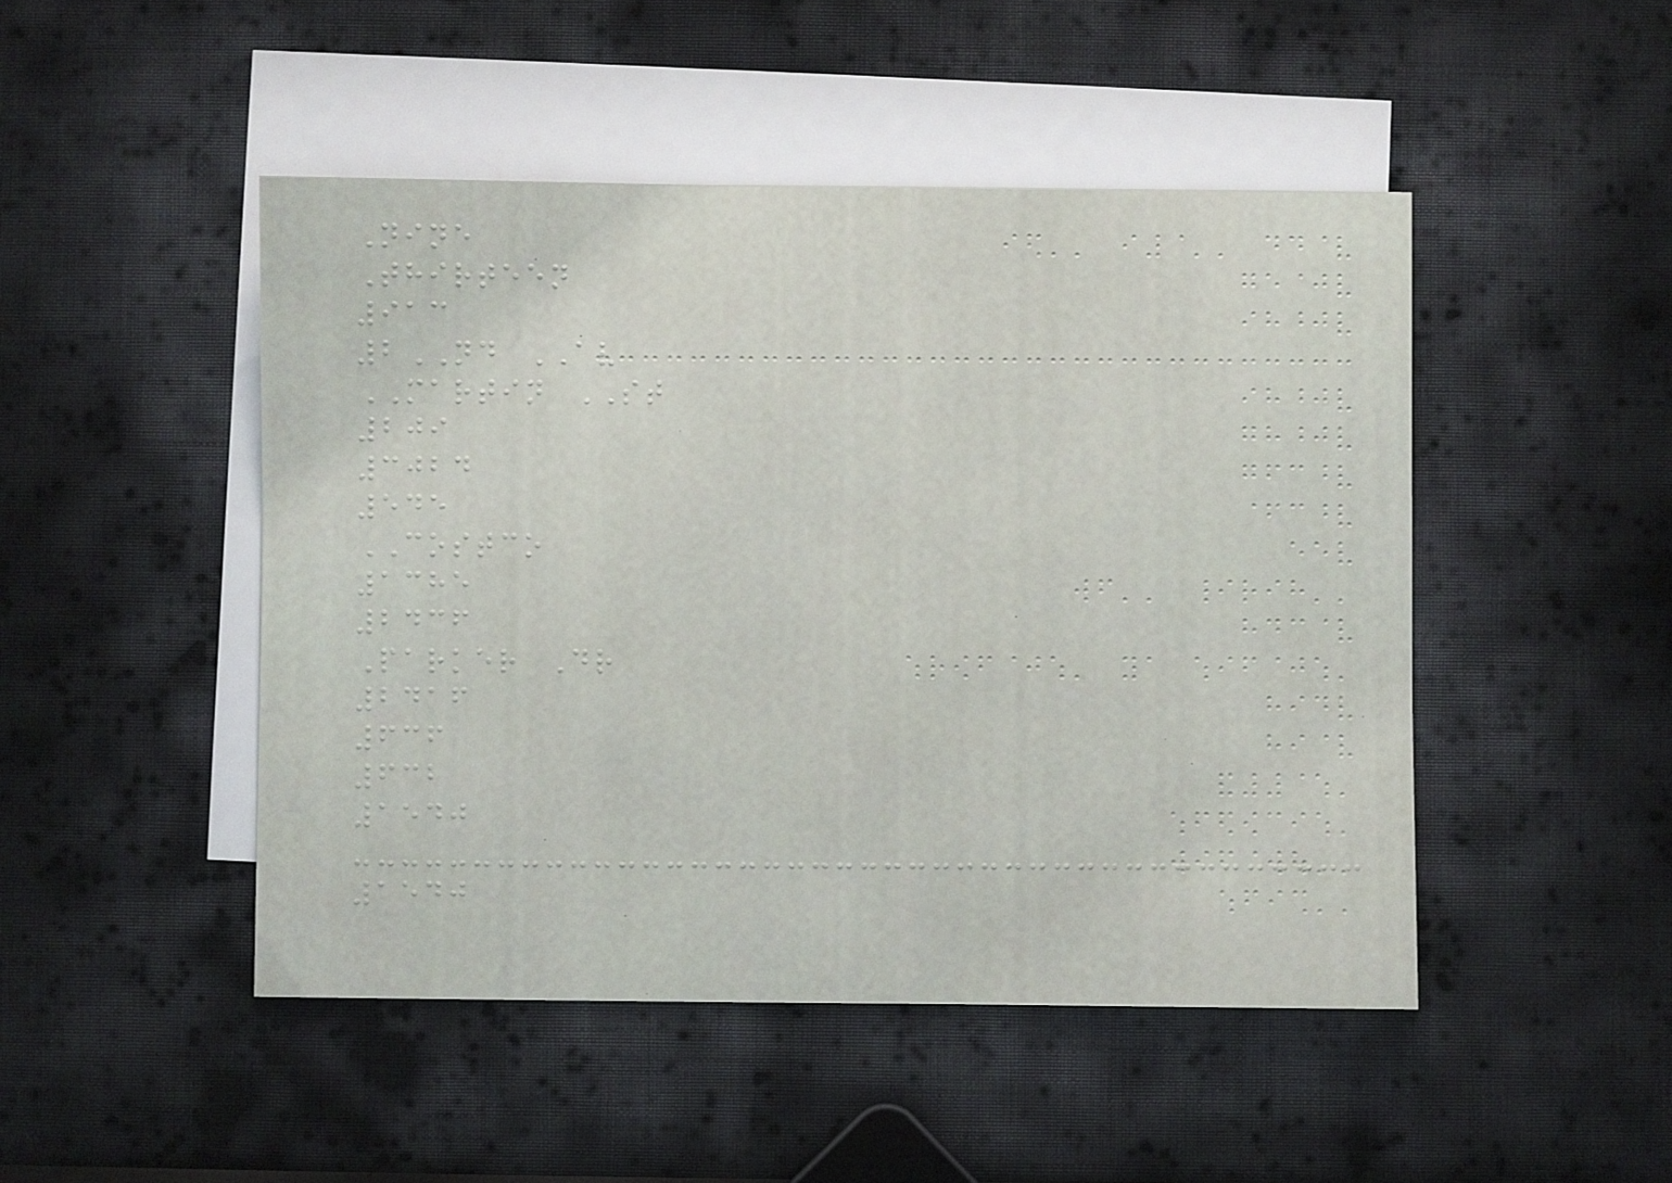Nine
Thirteen
913
2ND AV
MARTIN ST
209
3024
545
COSTCO
1385
2436
Parker Dr
2416
636
632
1540
1540
